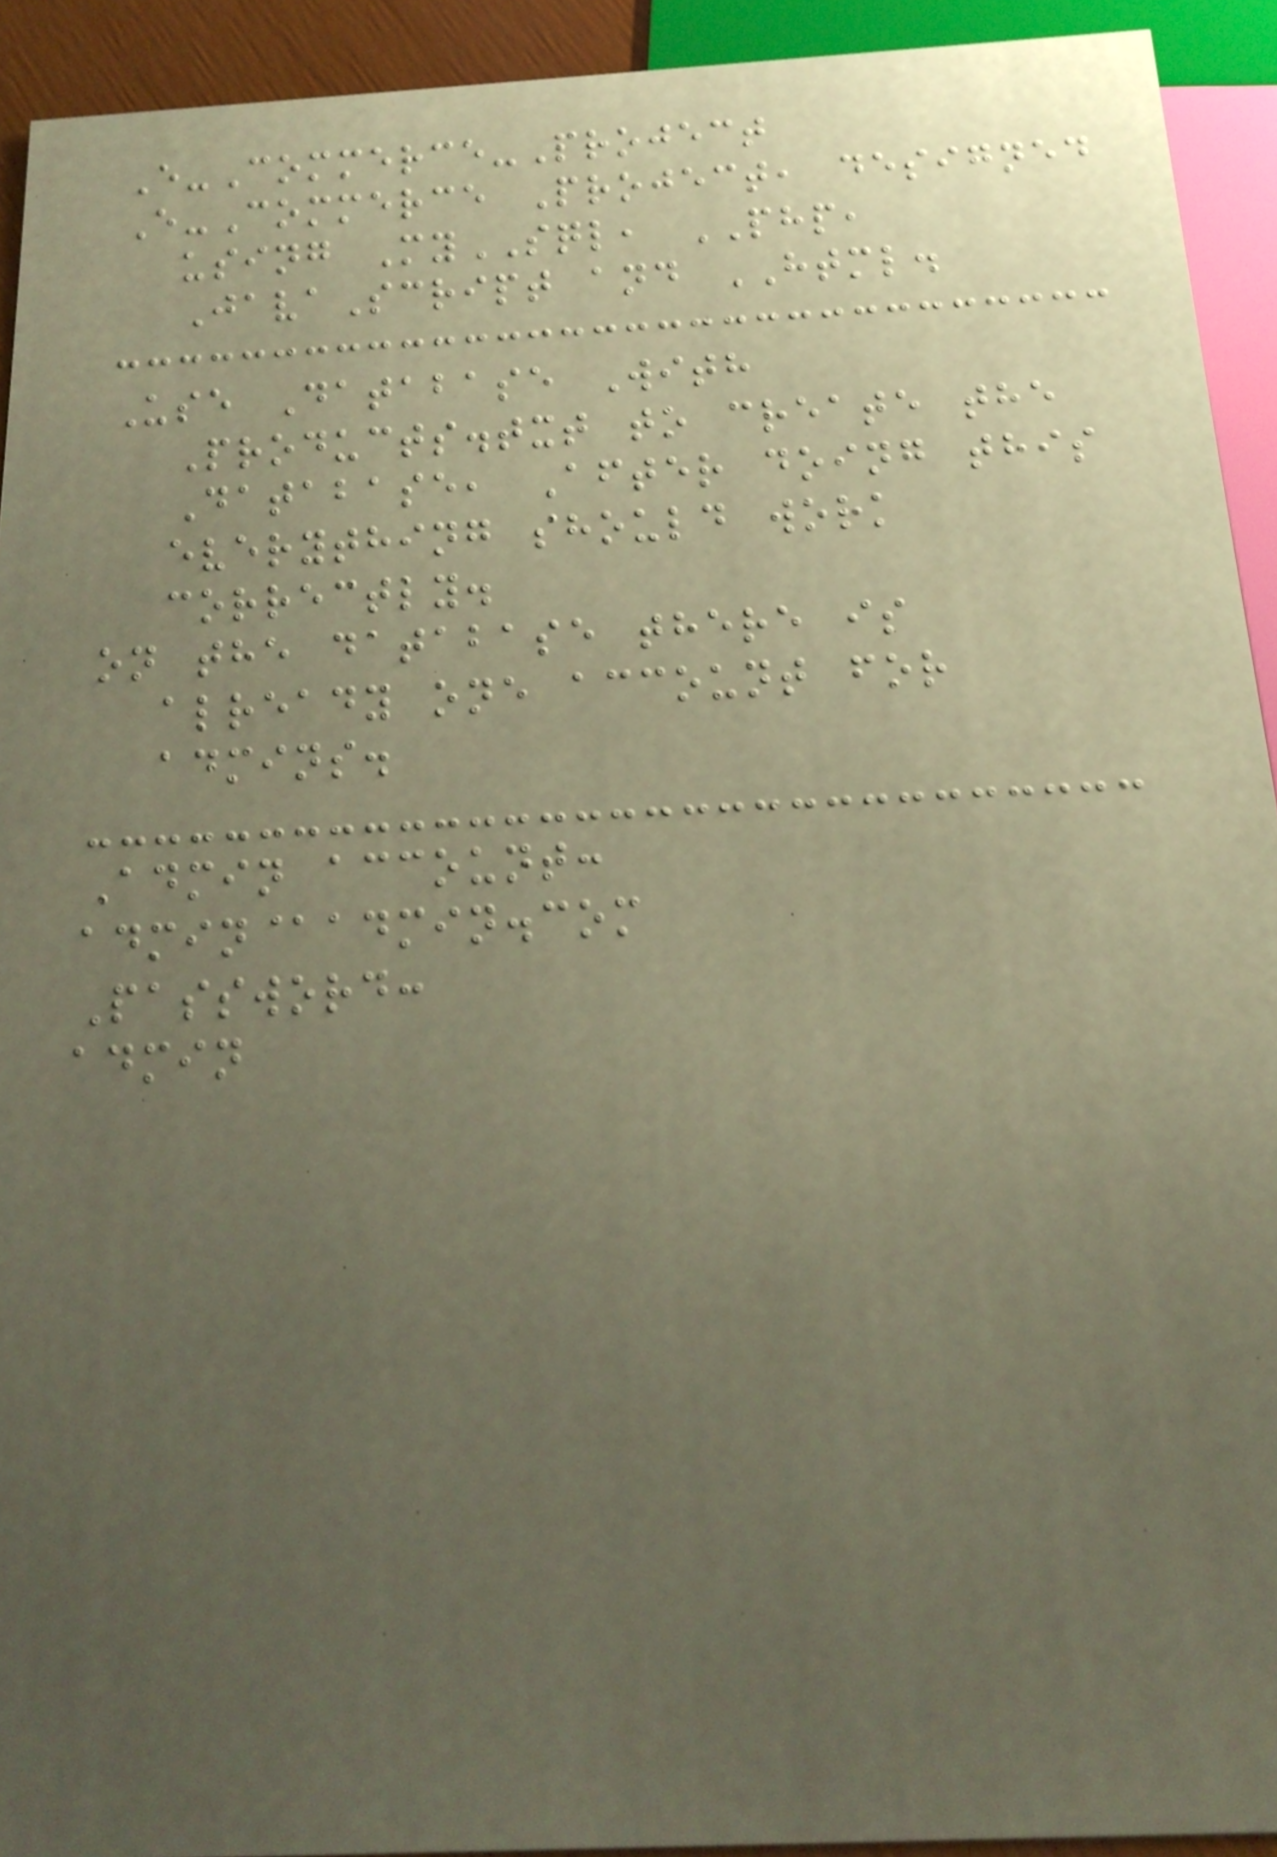E-Commerce-Project
E-Commerce Project, designed
using MySQL, PHP,
JavaScript and HTML.
Use Database With
Products.txt to create the
Database, After doing this
everything should work
correctly.
on the database there is
already one account for
admins.
Admin account:
admin@admin.com
Password:
admin
